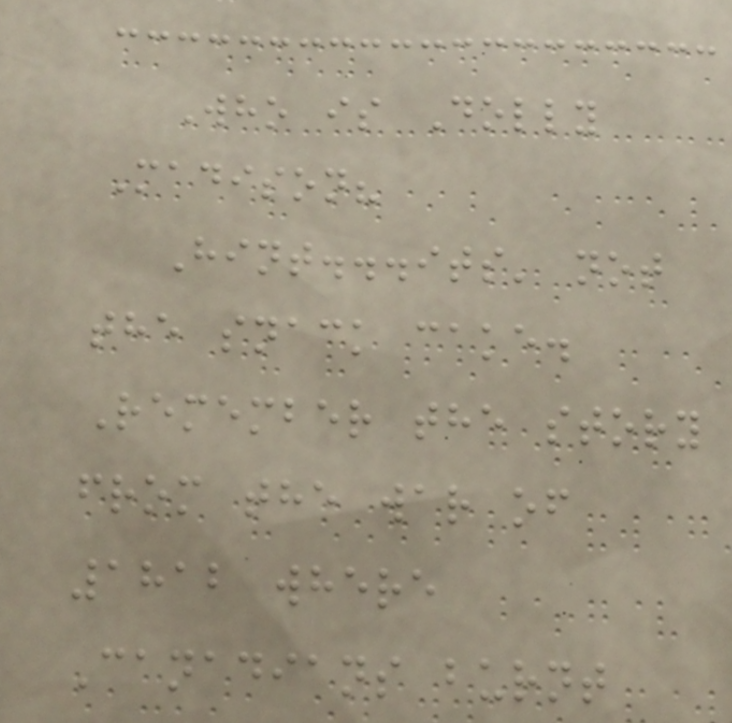Who is Dolly
Madison?
Hint...its' not
the snack cake.
Remember the story
from the war of
1812 where
Canadians burnt
